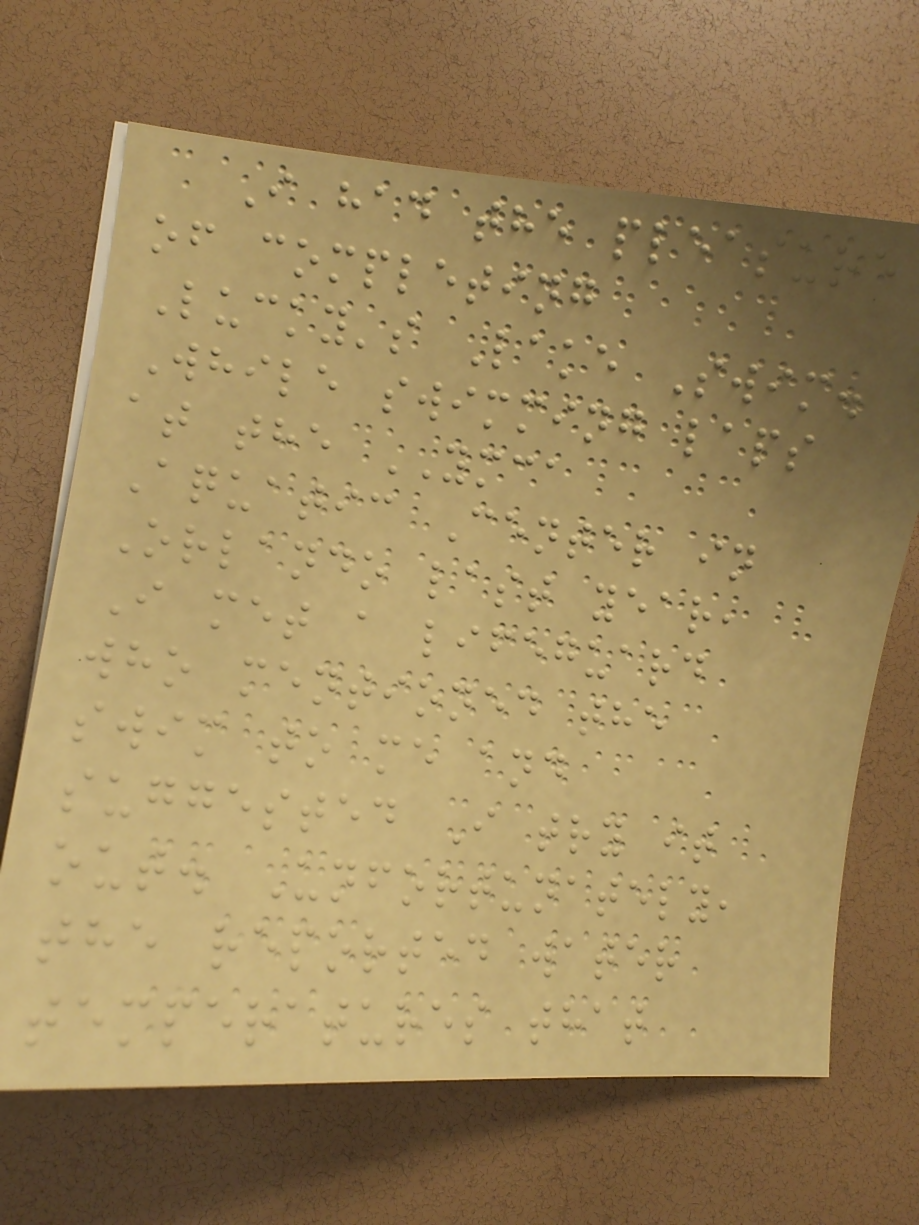I had the pleasure
of completing
Lucky's Lake Swim.
While swimming laps
at the YMCA
Aquatic Center in
Orlando last year,
I met a lifeguard
who mentioned the
swim to me and
suggested I try it
out. Unfortunately,
the reported water
temperatures that
